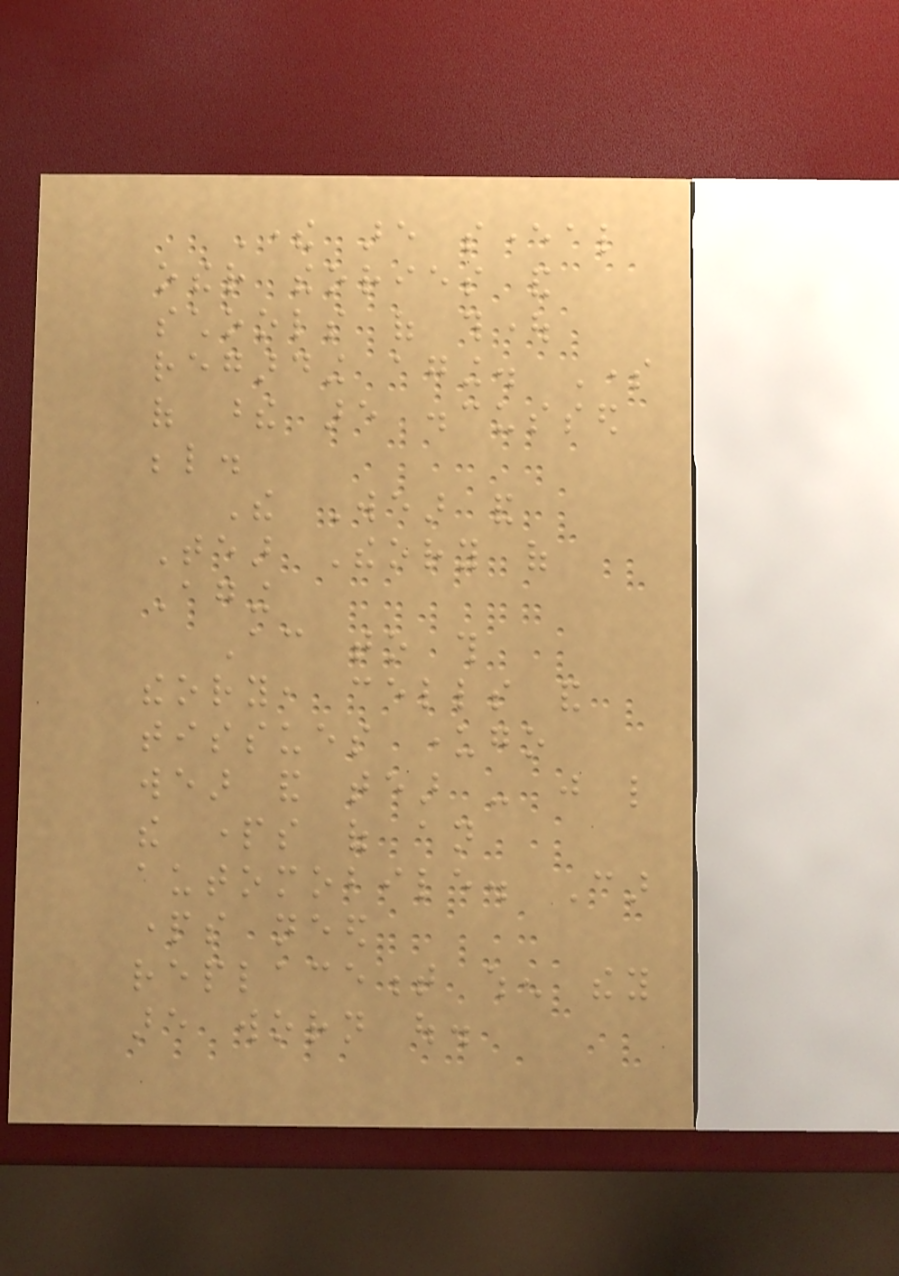There are several
other theories and
schools of thought
regarding aging. Some
of these are discussed
below.
The Wear and
Tear Theory of
Aging
According to this
theory, cells and
tissues undergo
wear and tear - just like
the parts of an
automobile. Car
parts need
replacement when they
are worn out.
